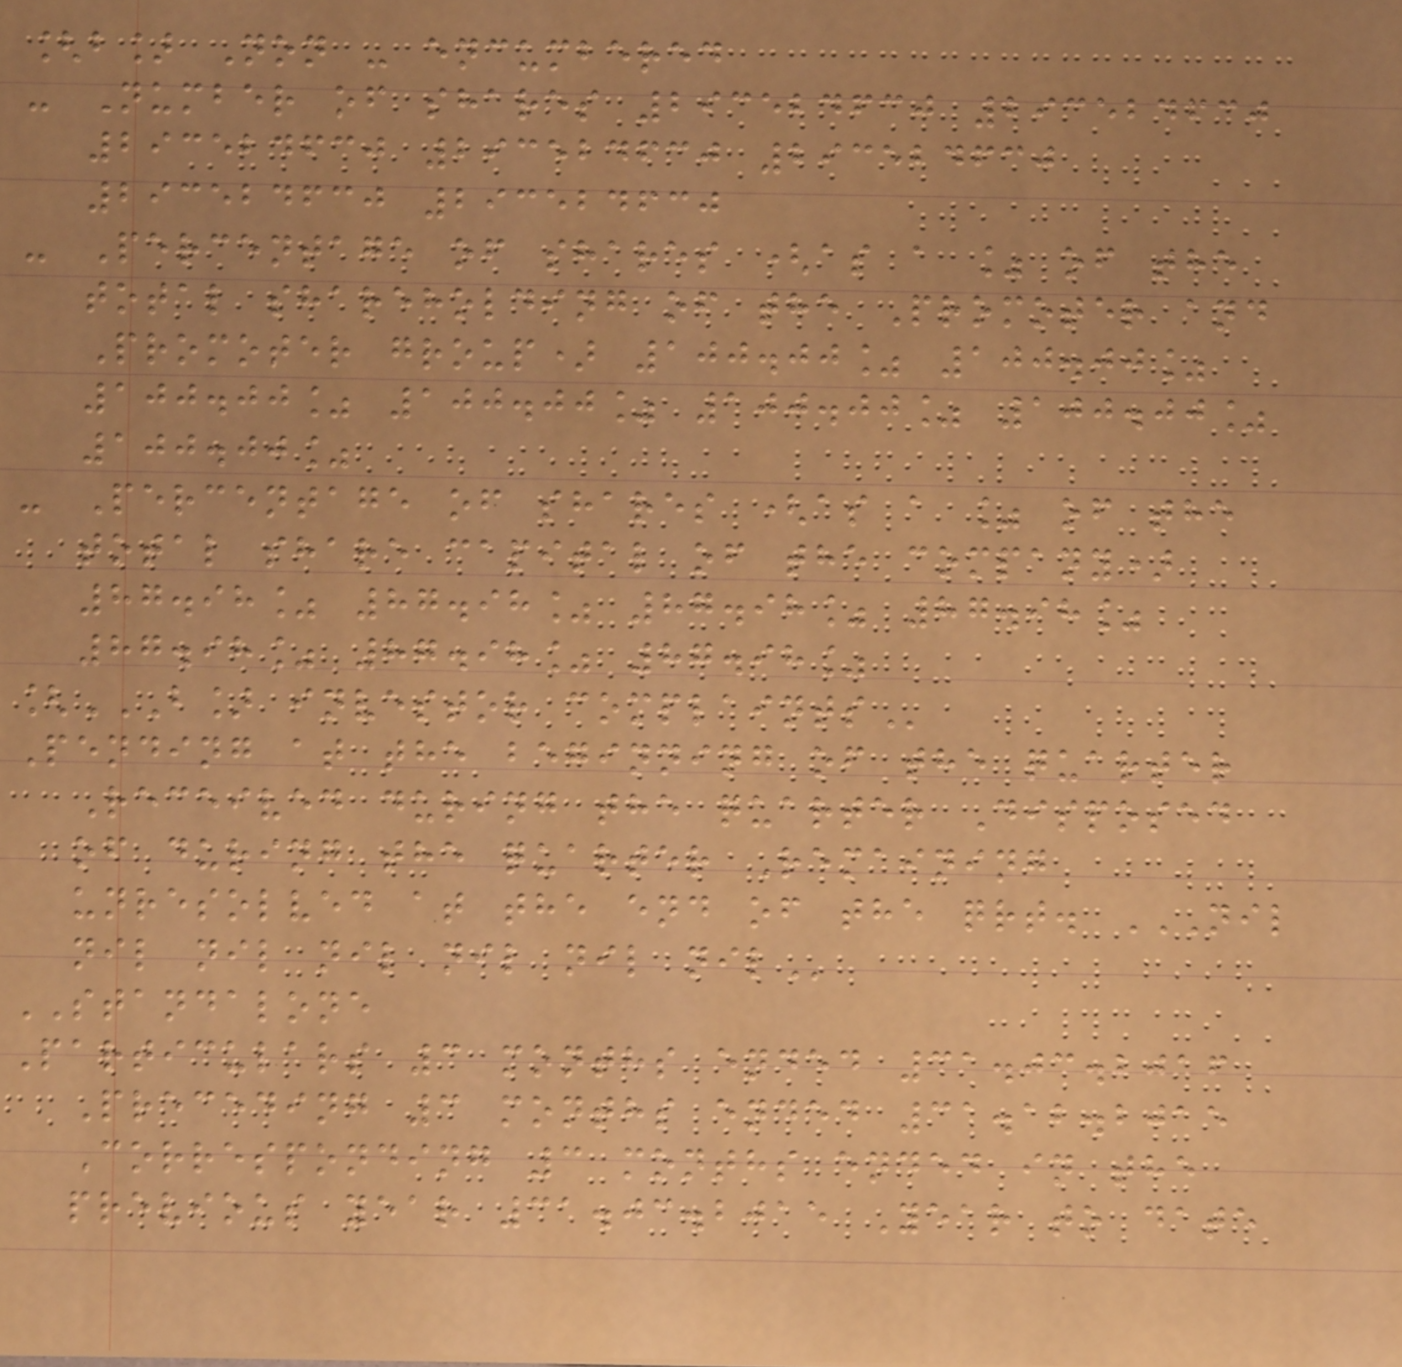[b] Non - encumbered
- Number of shares 293524630 293524630
293524630 293524630 293524630
293524630 293524630
- Percentage of shares (as a % of the
total shareholding of the Promoter and
Promoter group) 100.00% 100.00%
100.00% 100.00% 100.00% 100.00%
100.00%
- Percentage of shares (as a % of the
total share capital of the company)
87.98% 87.98% 87.98% 87.98%
87.98% 87.98% 87.98%
[B] INVESTOR COMPLAINTS
Pending at the beginning of the quarter
Received during the quarter Disposed
of during the quarter Remaining
unresolved at the end of the qrt. NIL
NIL NIL NIL NIL NIL NIL
STANDALONE
Particulars 3 months ended 31.03.2016
Preceding 3 months ended 31.12.2015
Corresponding 3 months ended in the
previous year 31.03.2015 Year to date
